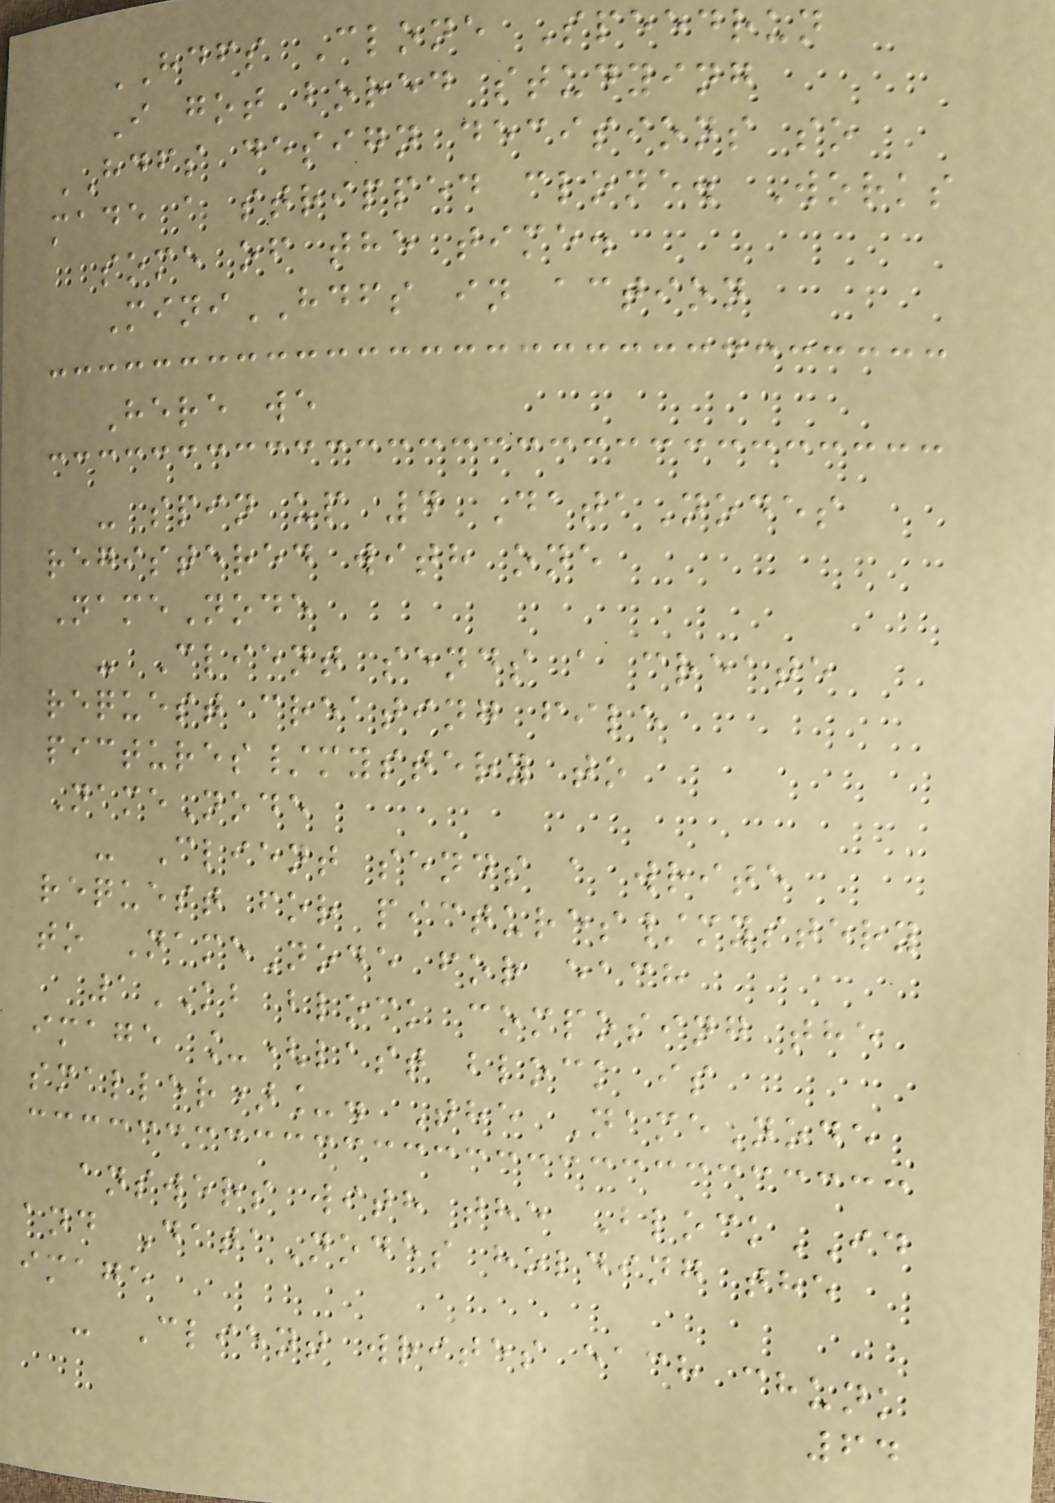HDFS Clone Speedrun
I got bored studying
HDFS design decisions so
made a stripped clone. Works
some of the time.
MiniHDFS in action
Here we
- spin up 4 DataNodes
registered with one
NameNode
- Client sends a create
request creating file
pictures/mystery to
NameNode
- Client sends a write
request for pictures/mystery
to NameNode for each
1KB block composing the
image _(last block is
smaller)_. The NameNode
answers with the BlockID
and DataNodes holding the
image
- Client writes each chunk
64
